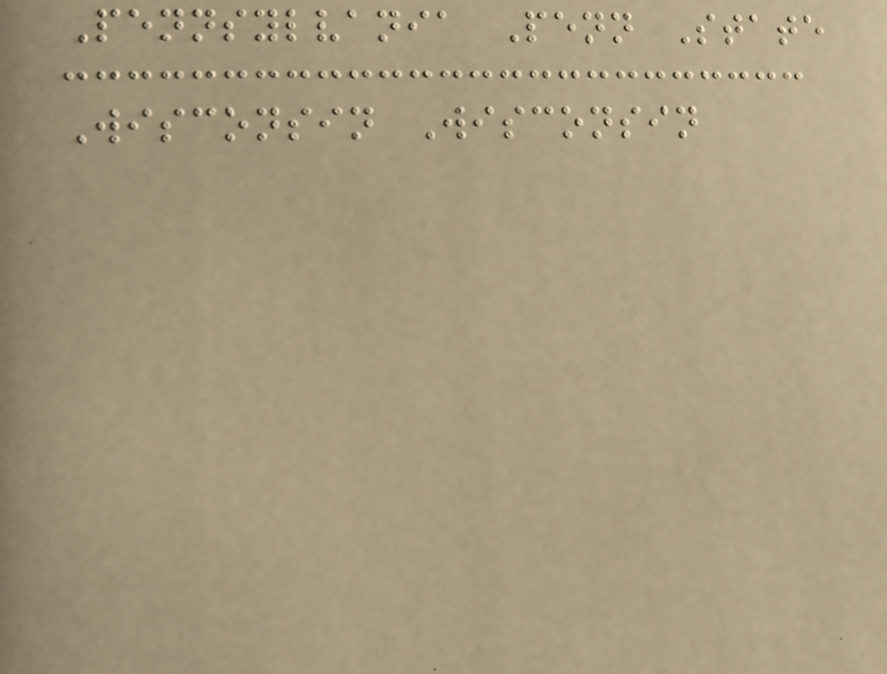Pennsylvania Penn State
Wisconsin Wisconsin
